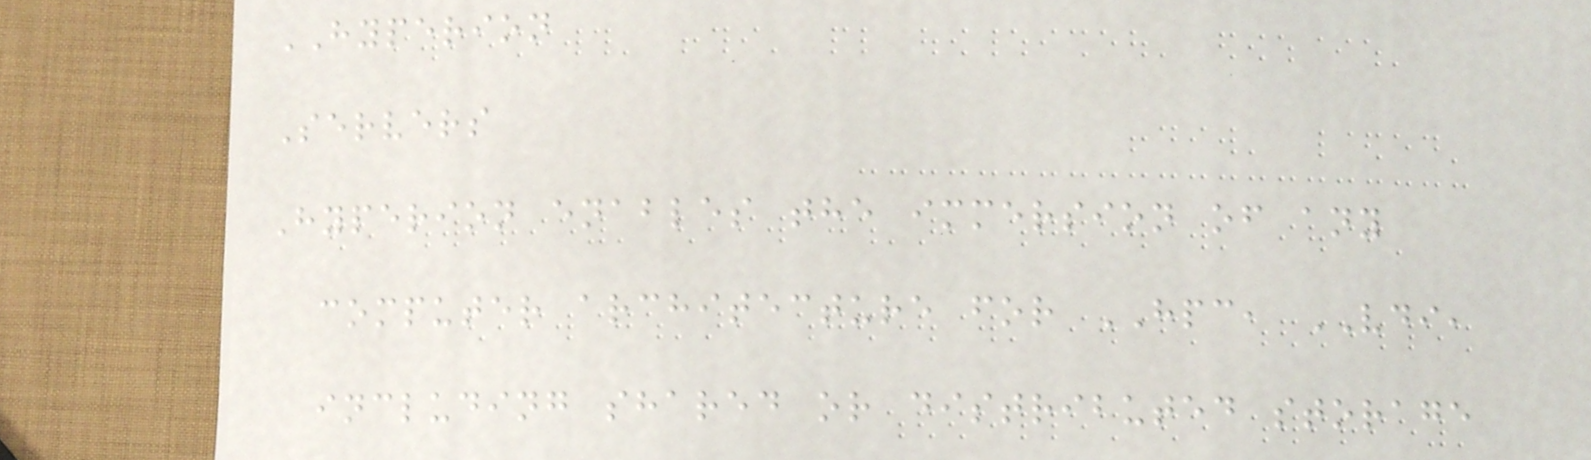HYPERION
Servers
Hyperion enables the immersion of any
computer architecture for HPC, VDI,
including shared or distributed storage
